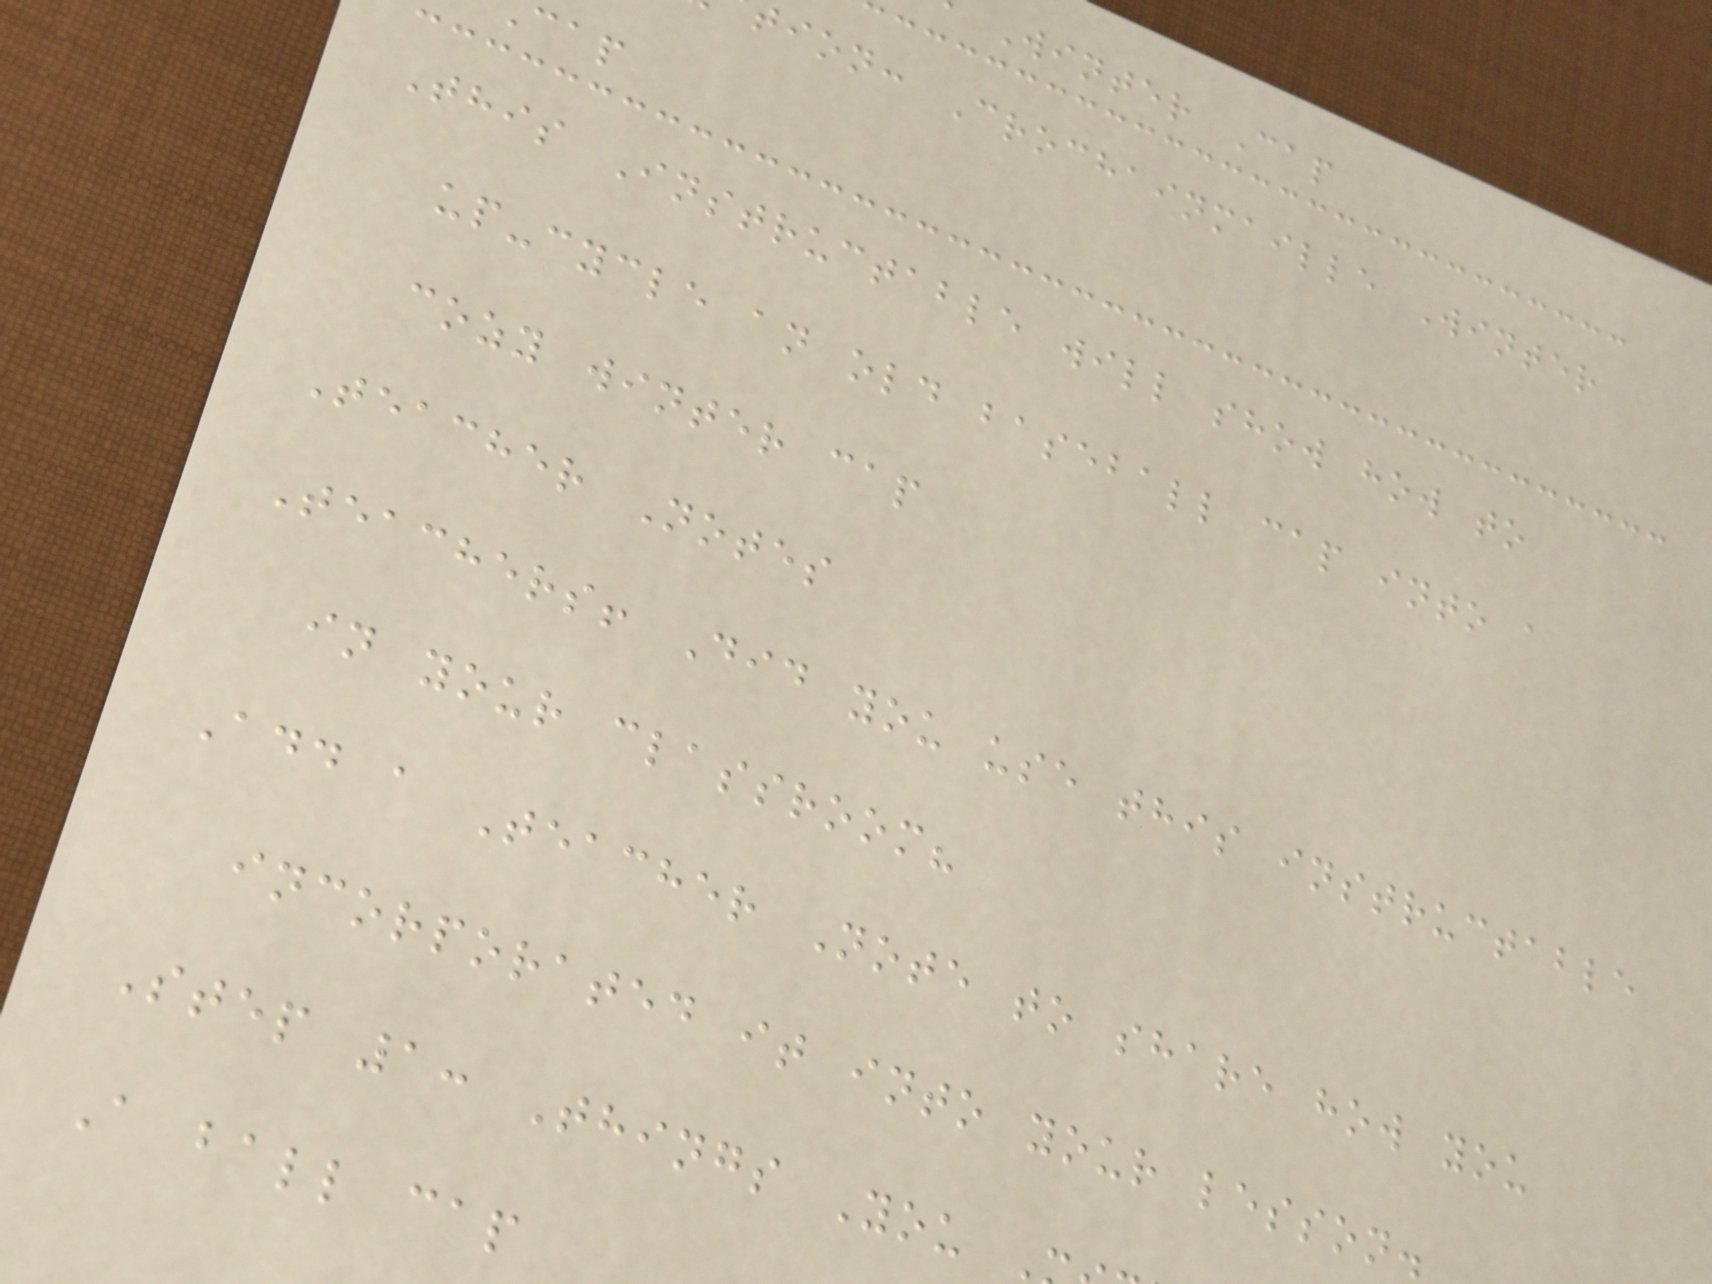Winter Cap
tion: Crochainmaille Winter
This Instructable will show how to
up-cycle an old baseball cap into a
cozy winter cap
Teacher Notes
Teachers! Did you use this instructable
in your classroom?
Add a Teacher Note to share how you
incorporated it into your lesson.
Step 1: Things You
A ball cap
